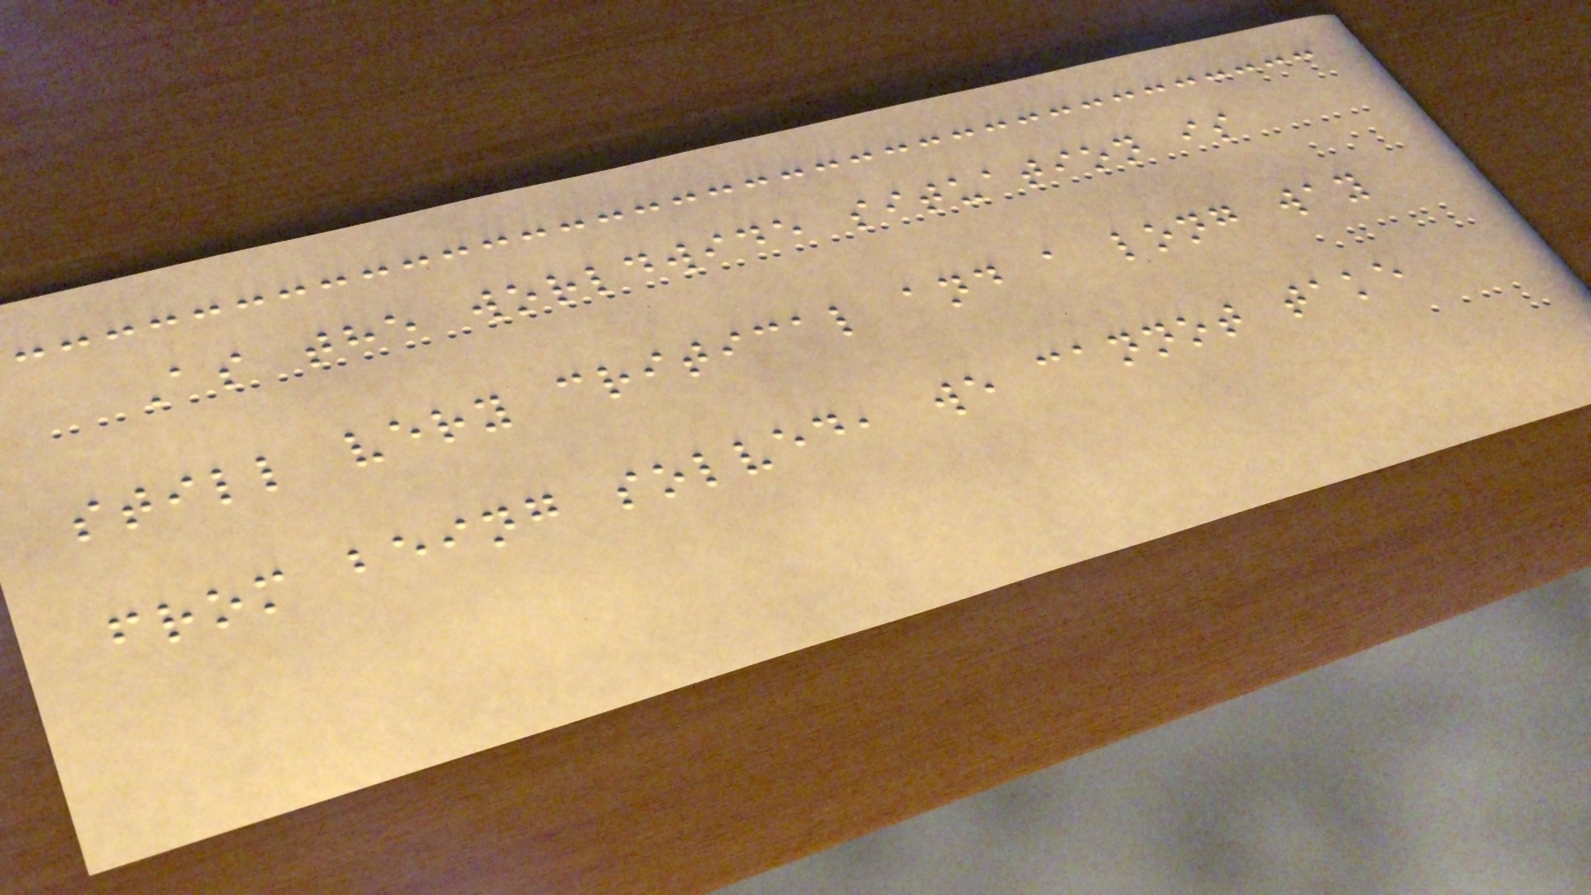As the worldwide situation is
still very critical and a long way
from being solved, we cannot take
